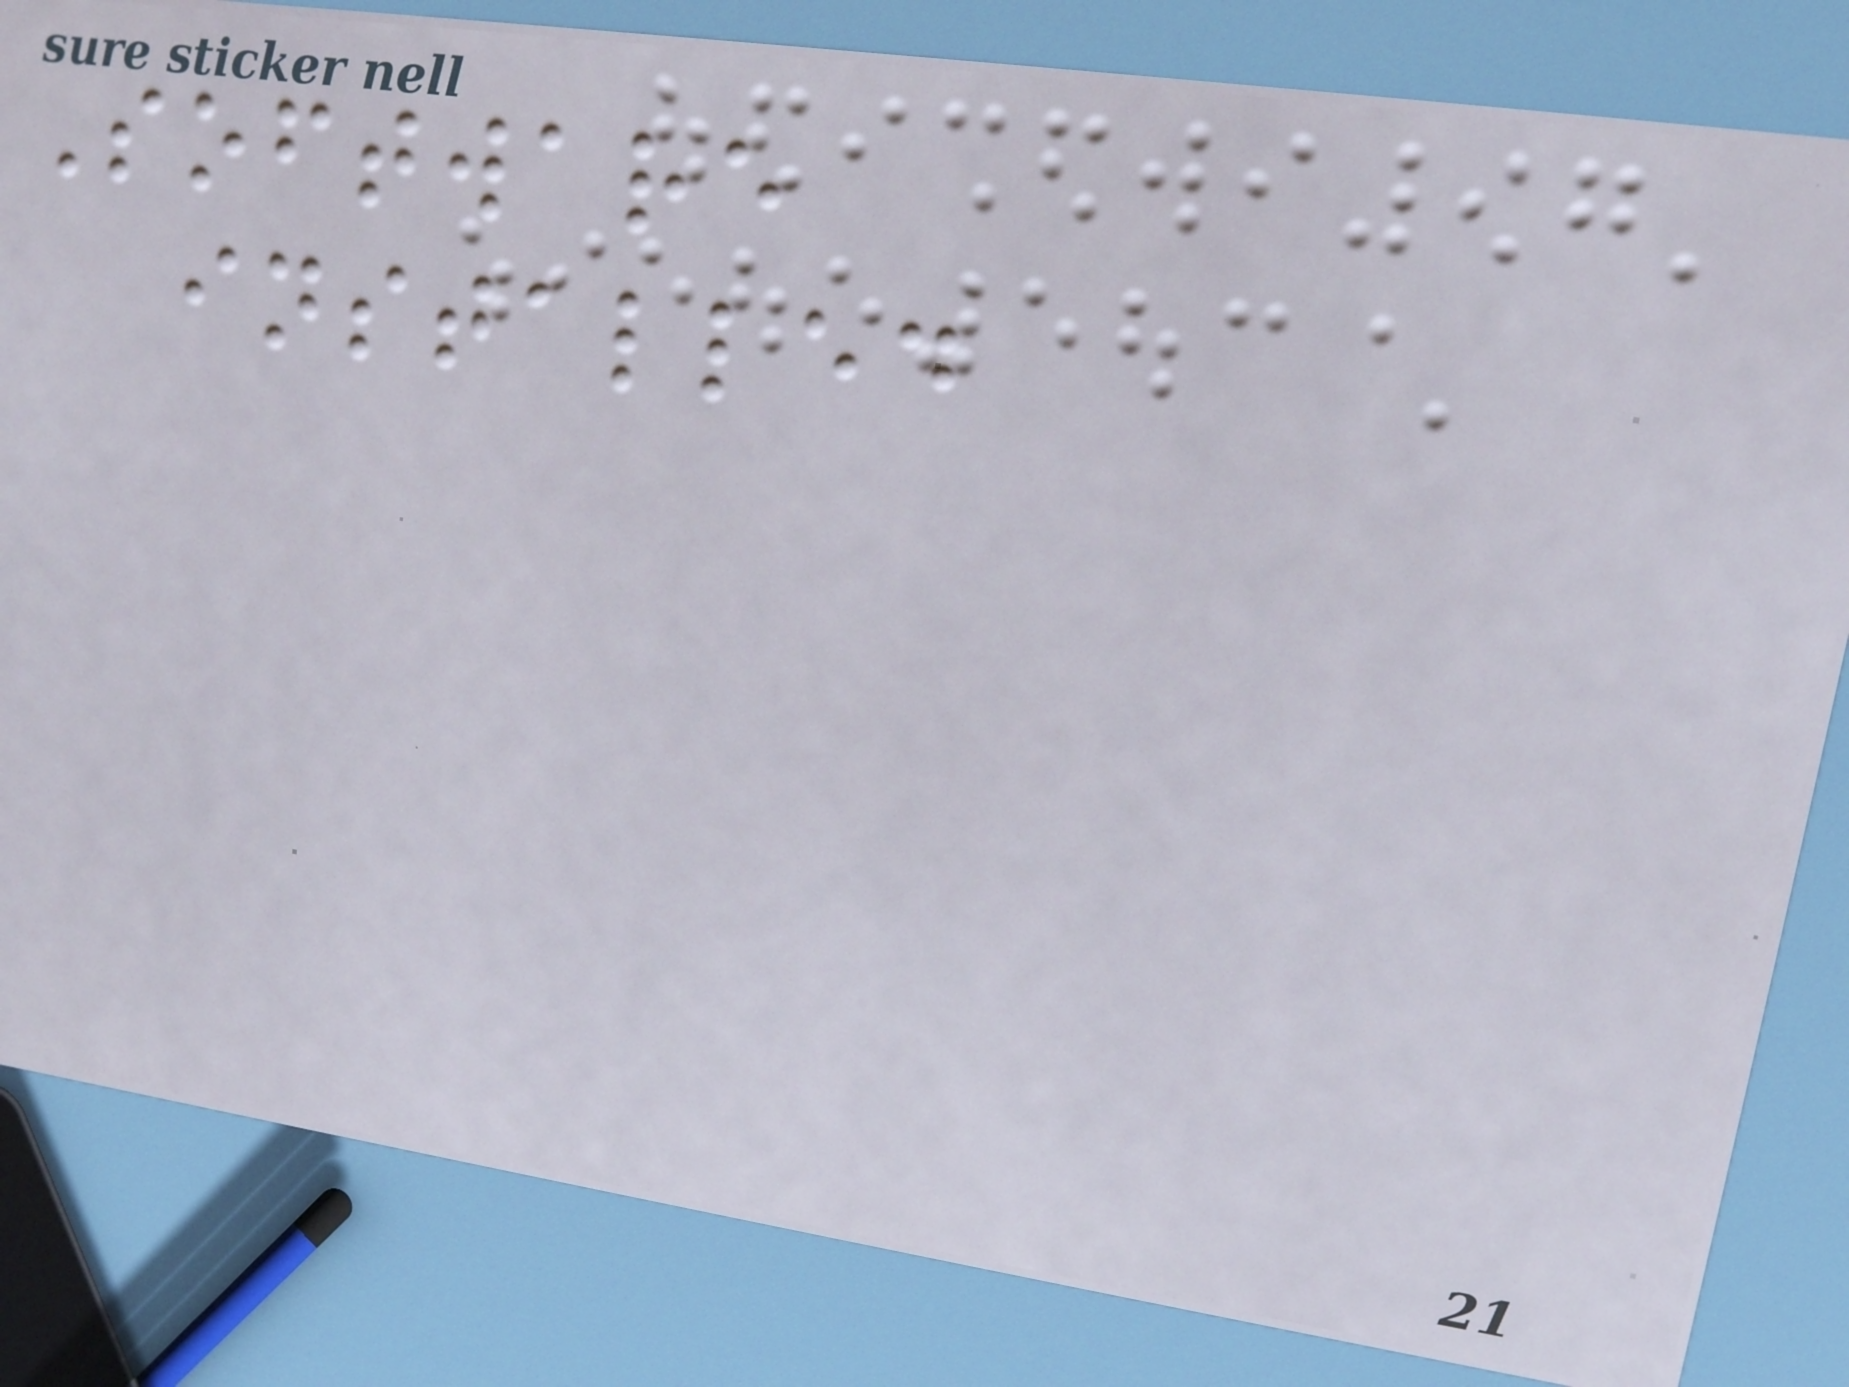Software
installed
